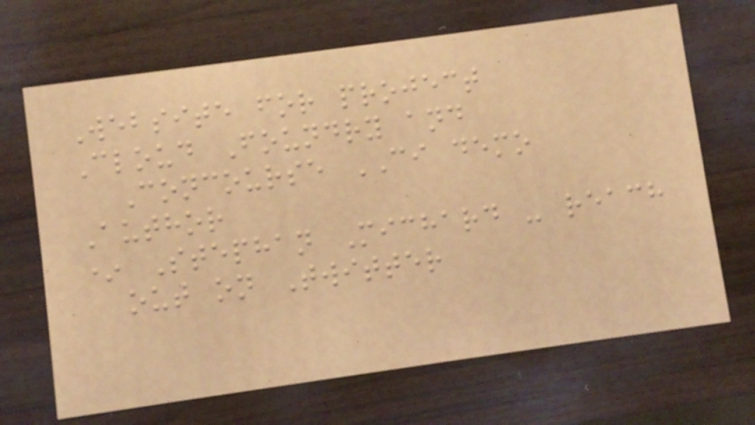Website for project
Cloud Foundry and
Concourse CI demo
Author
* Stephan Michard - reach
out on Twitter
